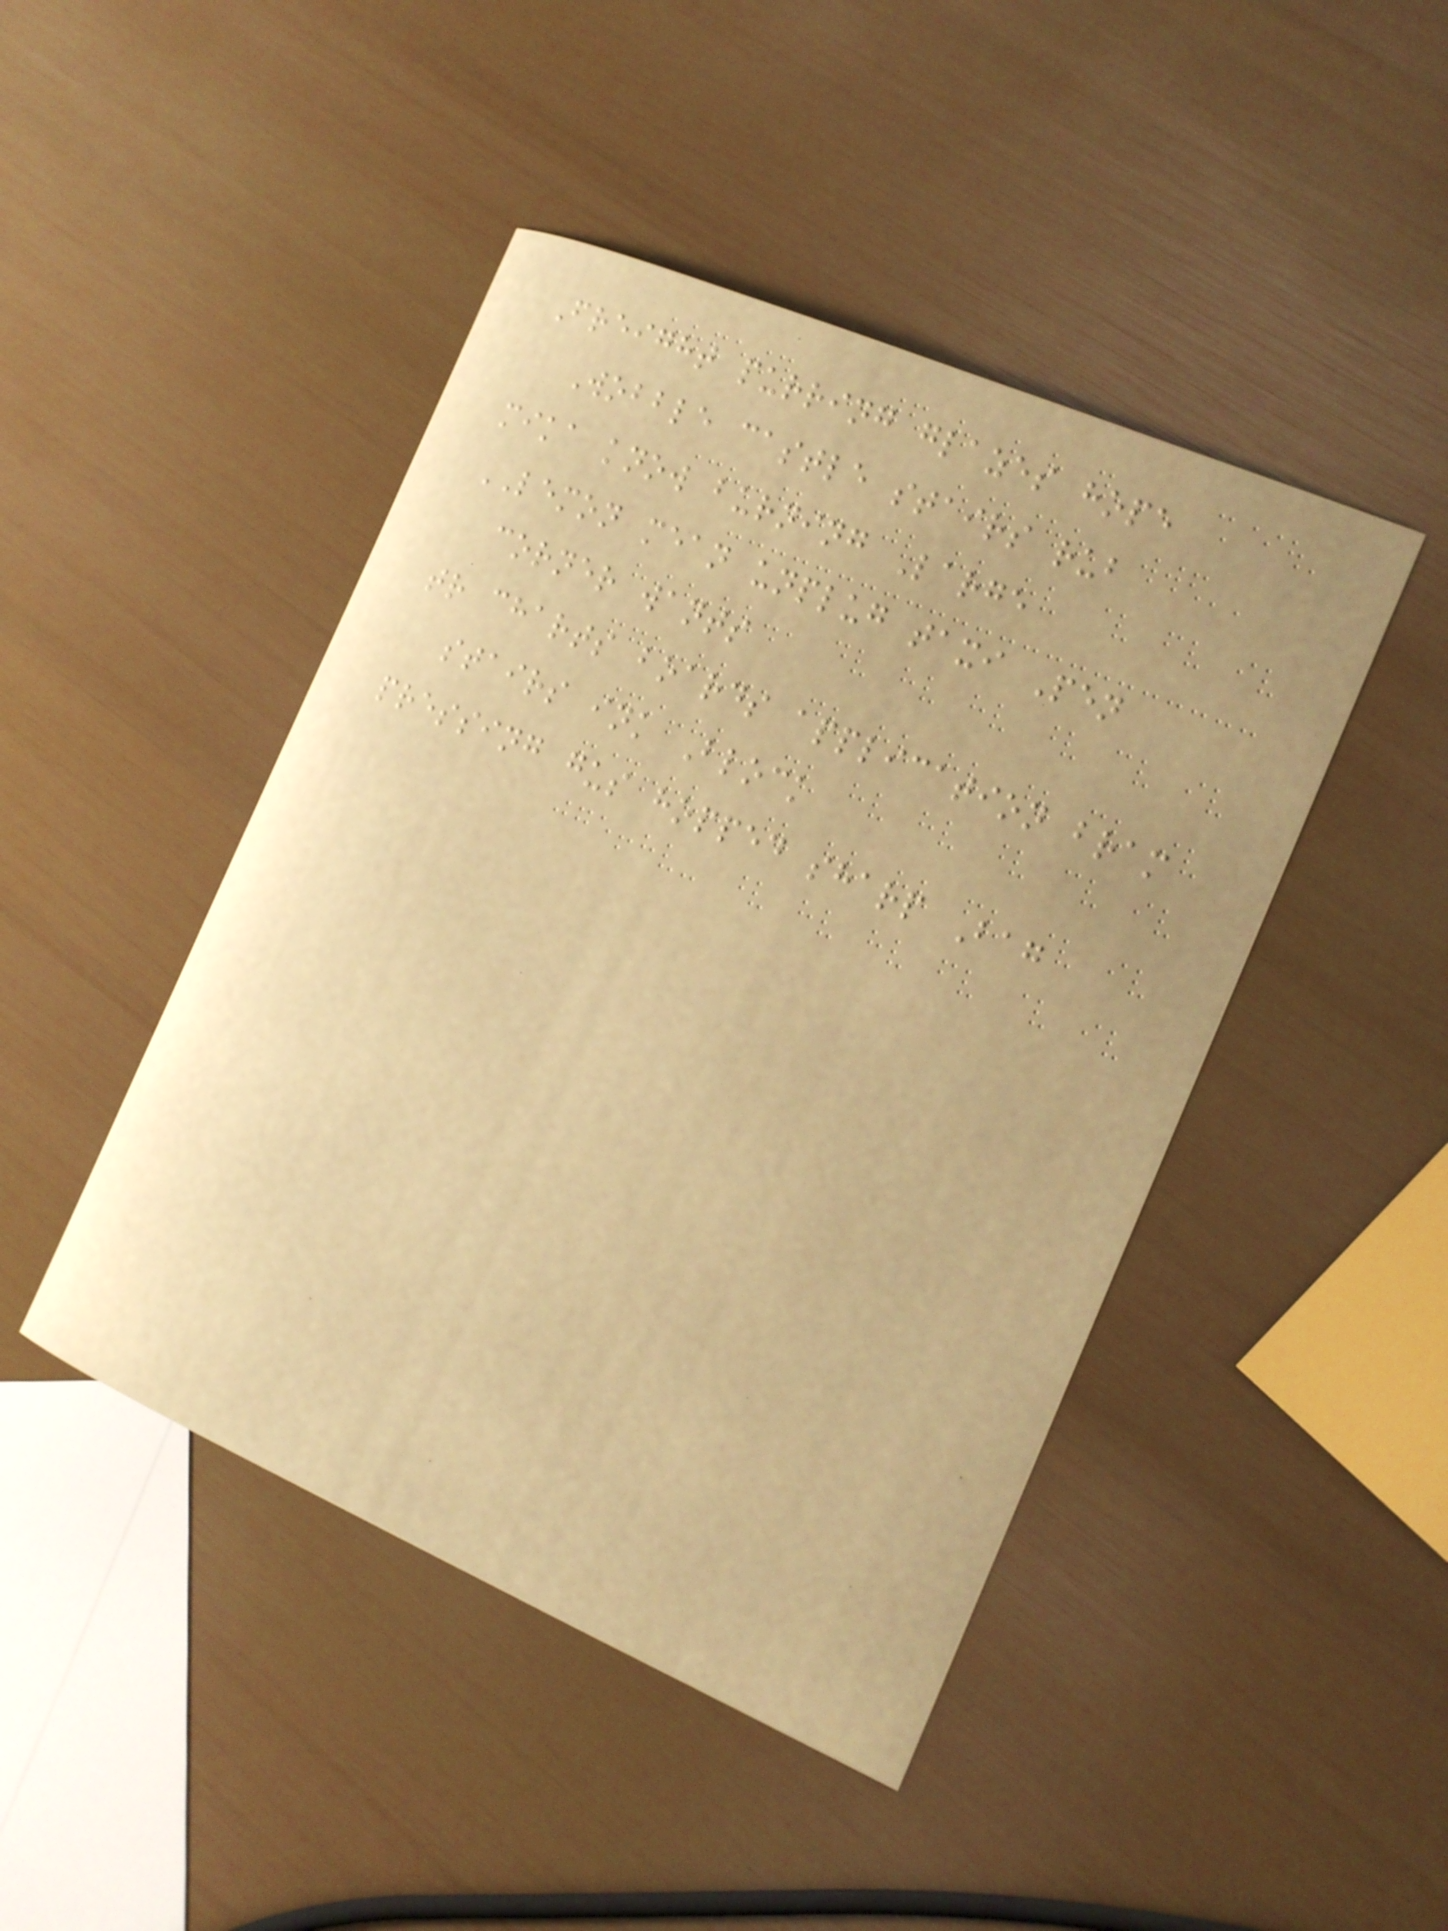Freight purring glazes hope
Wobble castle stairs rub
mika know burning Large
LEMON mean unplug taxi Pen
corner wants
tr charts boards application bram
stairs ink Block
pressing gus hopped sharp Bag
